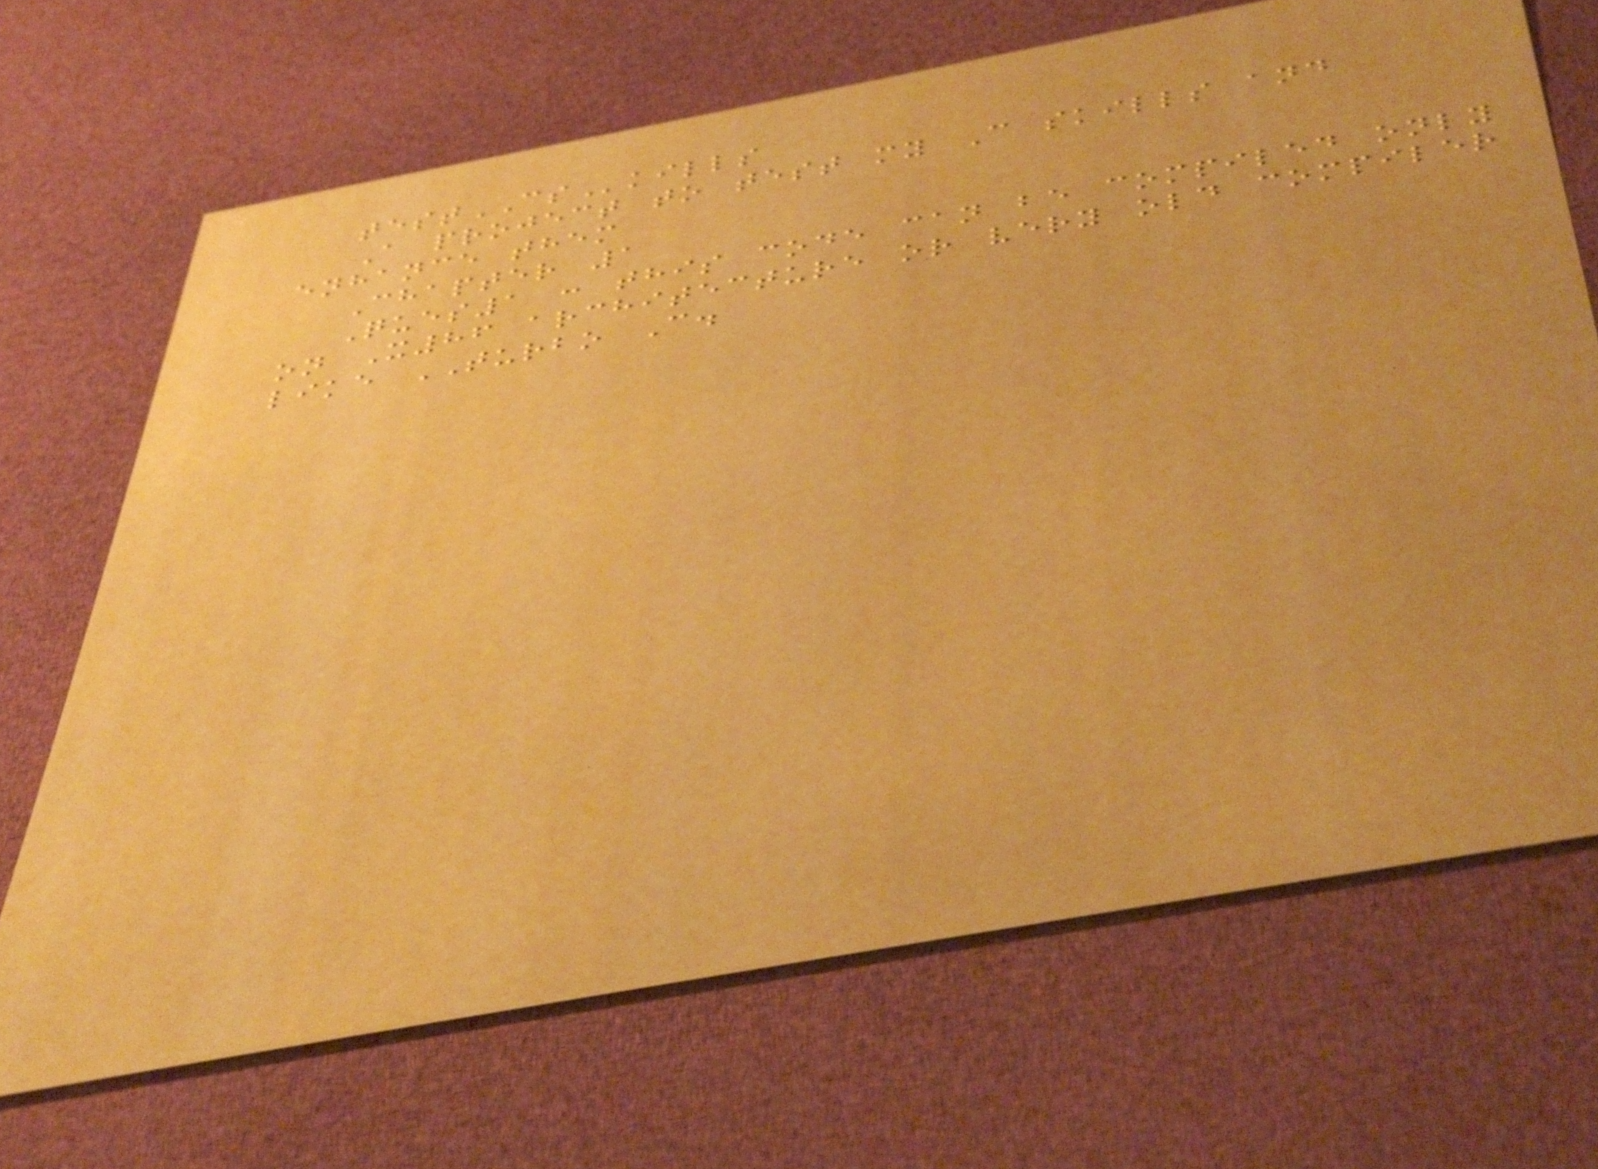testCSkills
A project to test my C skills and
enhance them
Chapter 1
Ques1 : this code can be compiled only
on X86 architecture or very old compiler
like TURBO C.
